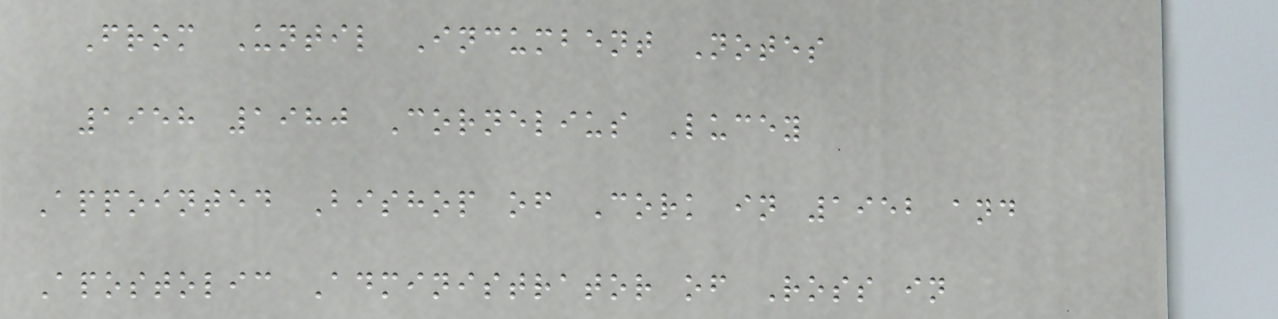From Until Incumbent Notes
1958 1980 Cornelius Lucey
Appointed Bishop of Cork in 1952 and
Apostolic Administrator of Ross in
